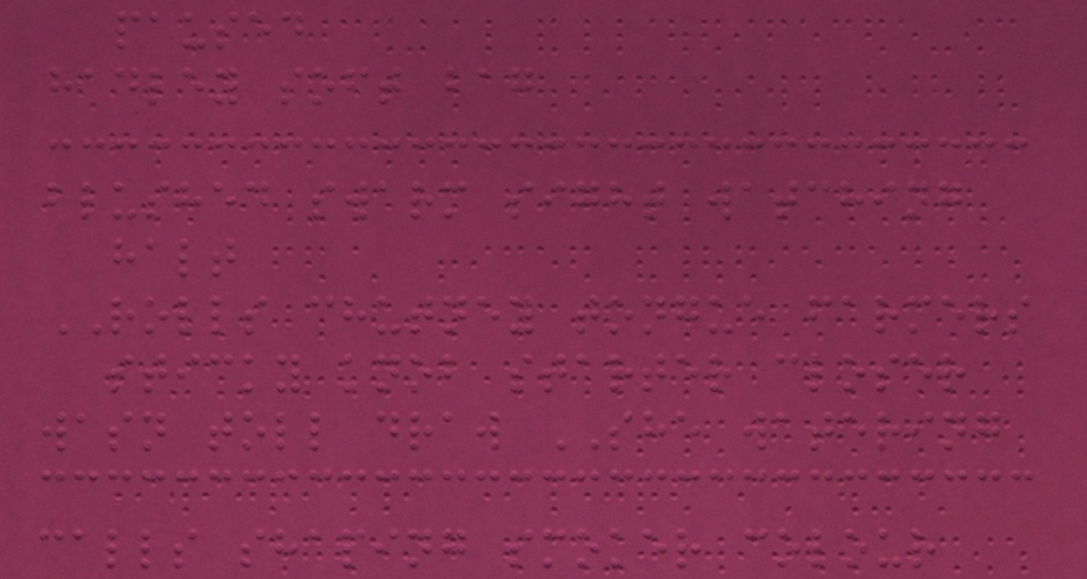paused
hadley soft bag
blushed swarm sight watching
halt
ROLLS chutney tongue farmers
sticky knob starter closer
wasn toll draw SHE watering
calls shaping smoker colour
